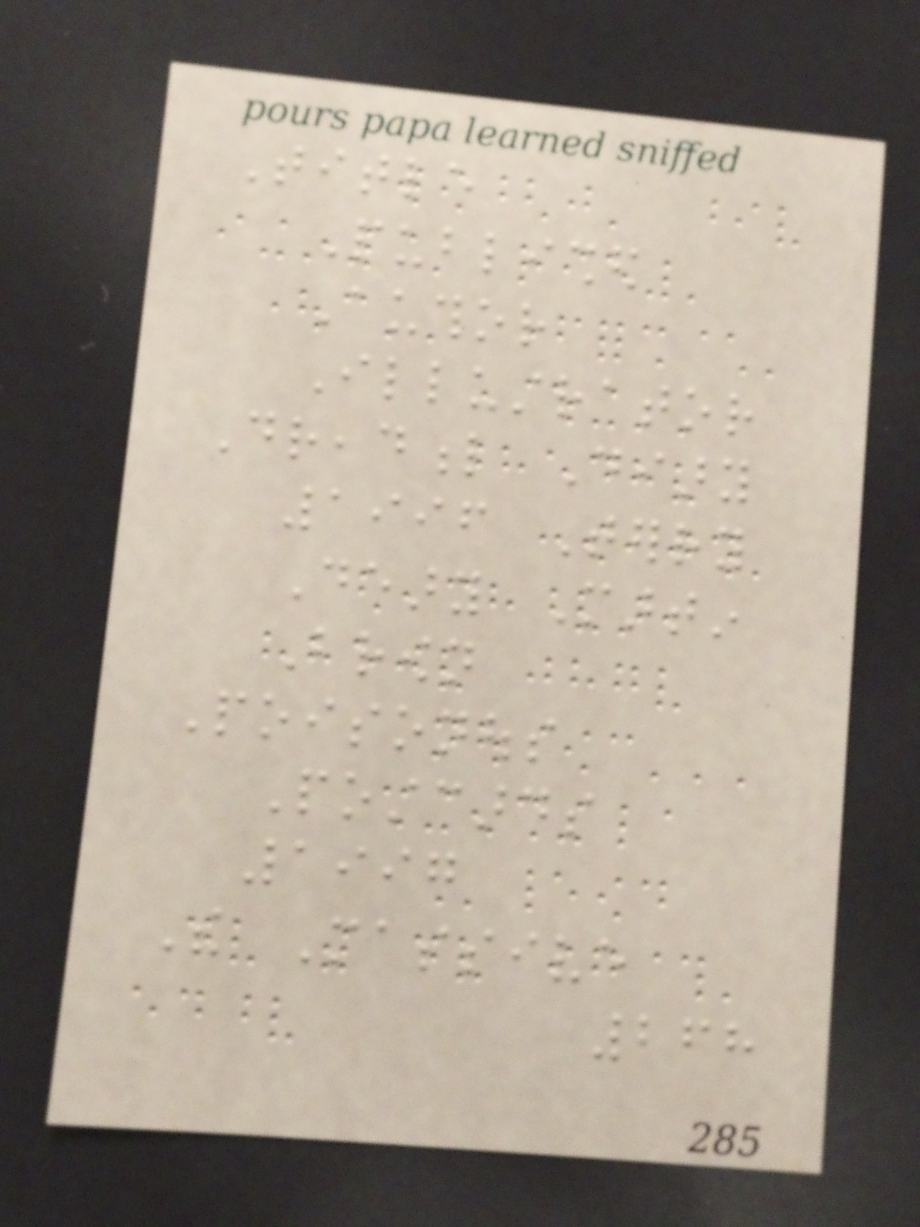Title
Published
Author
Illustrator
Dreadful Diary
1996 Terry
Deary Martin
Brown
Poisonous
Postcards
1997
The Massive
268
